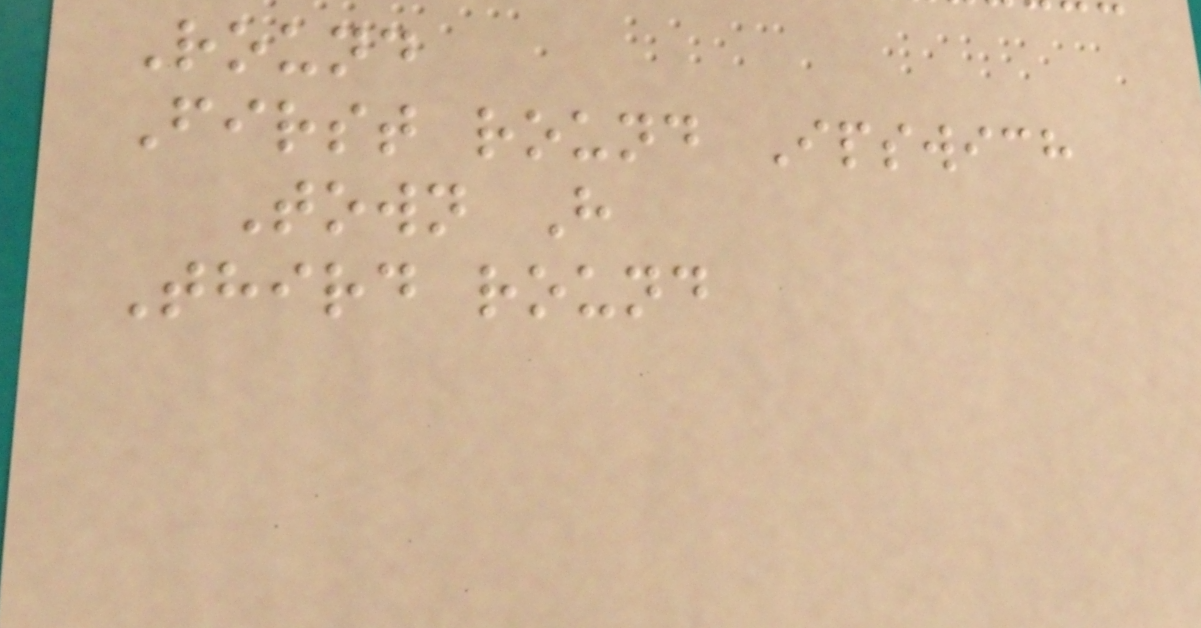Round
First round Ipswich
Town H
Third round
